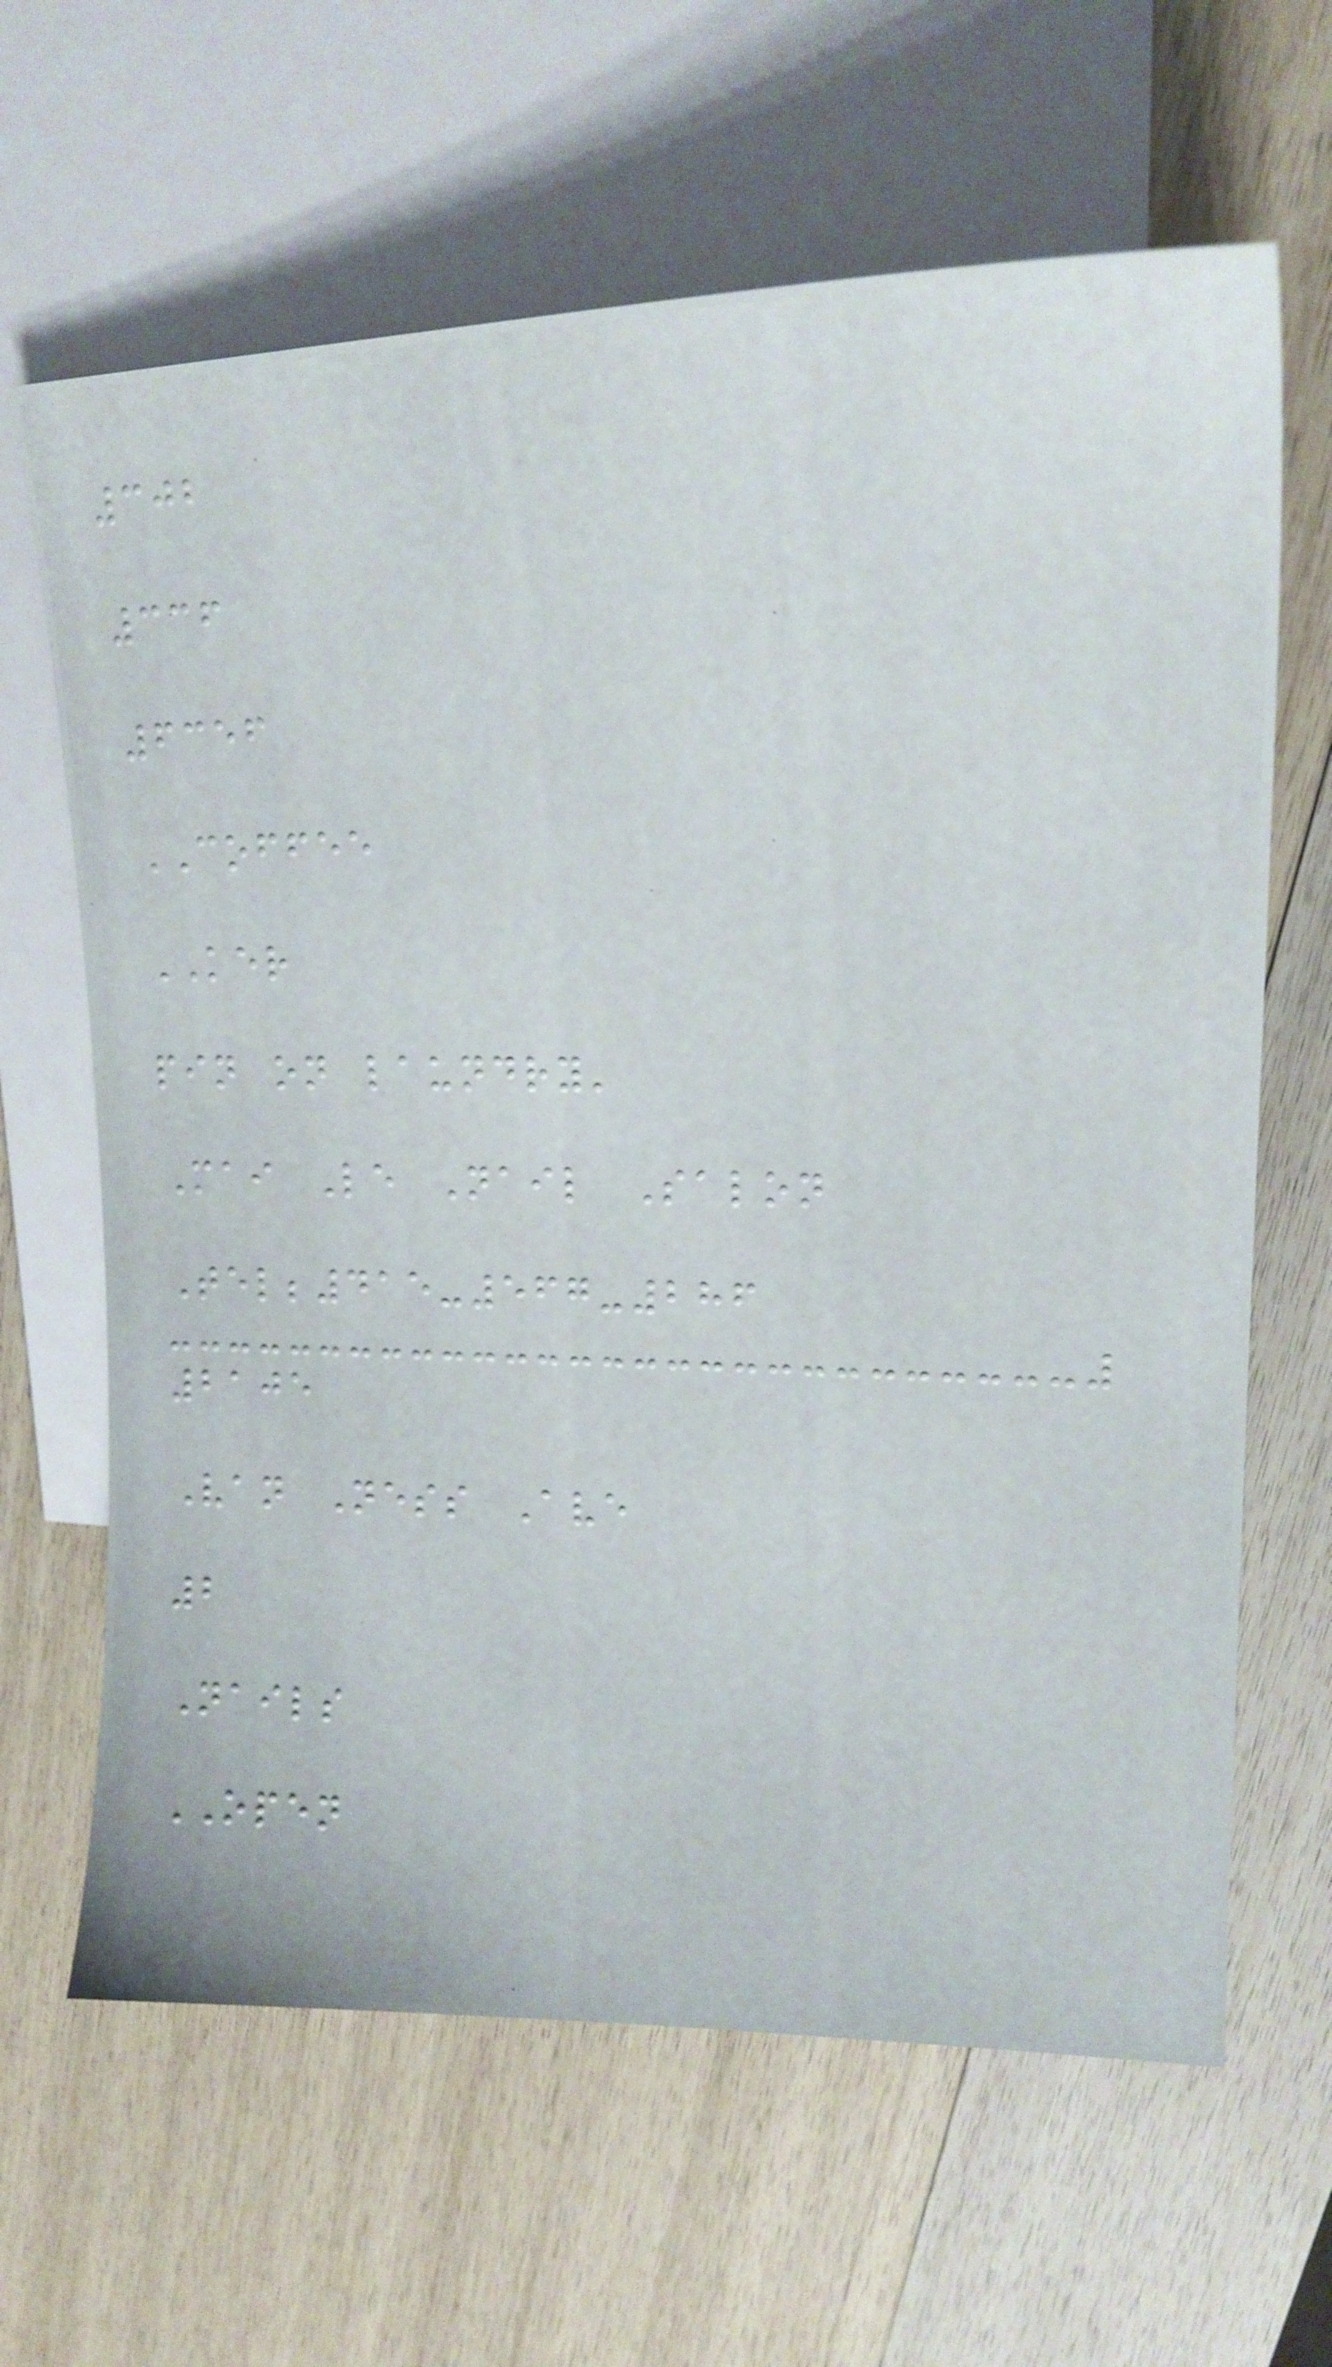302
336
6356
COFFEE
KER
pin on laundry'
Mai Le Nail Salon
Tel;415-567-286
2105
Van Ness Ave
2
Nails
OPEN
